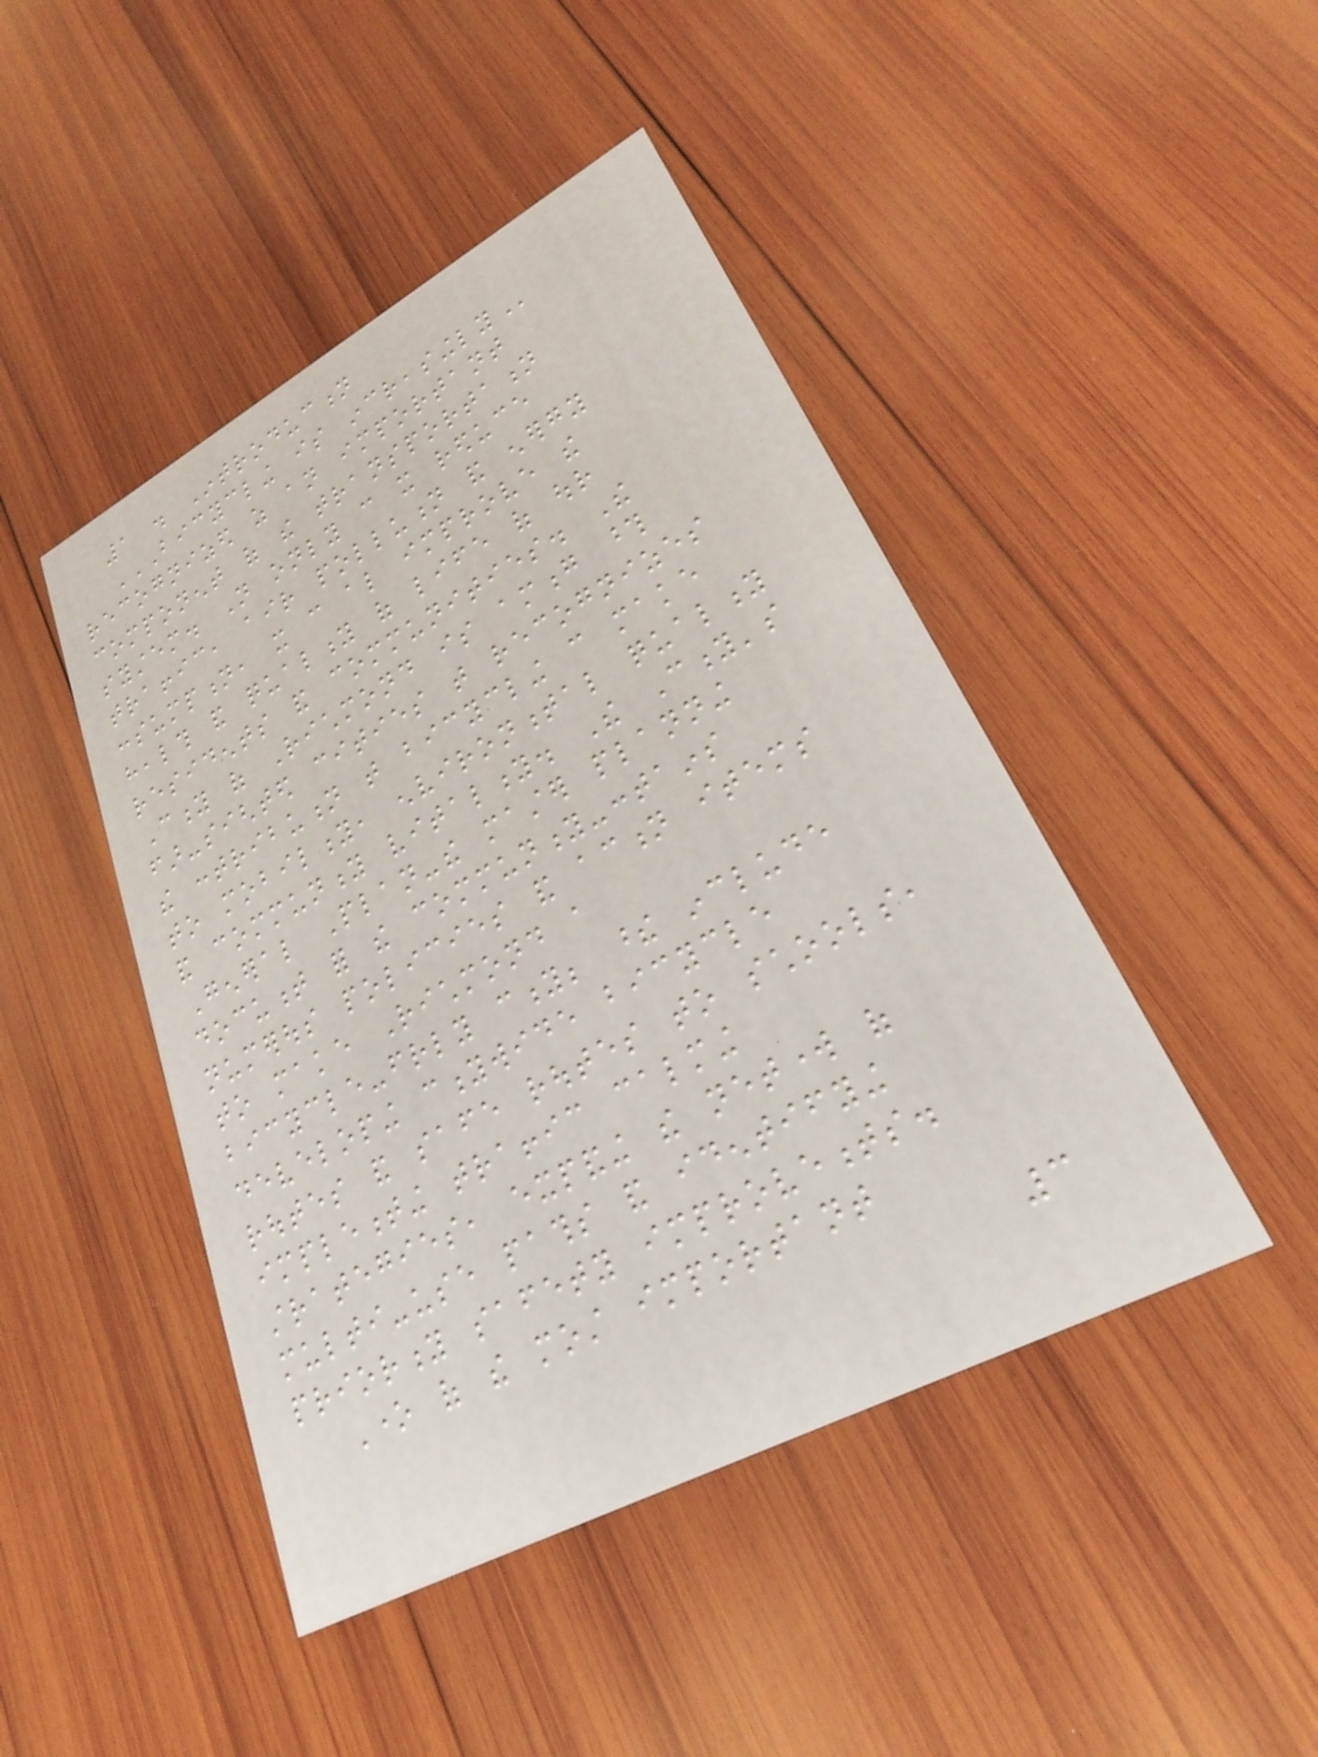1 . Introduction
BICYCLING IS INCREASINGLY
recognized as an important
component of the transportation
system. Not only can it reduce
traffic, air pollution and energy
consumption, it can also improve the
health and quality of life of our
residents and communities. The
City of Richmond is among those
far-sighted cities that recognizes
the contribution that bicycling can make
to mobility, environmental quality
and community vitality. The City's
General Plan-the master planning
document for the community-contains
numerous policies and action items
to make Richmond a
bicycle-friendly city; these include
developing citywide bicycle
routes and safe routes to schools,
implementing traffic calming
strategies, expanding the network of
multi-use paths and identifying
priority safety improvements.
One of the most important
3
